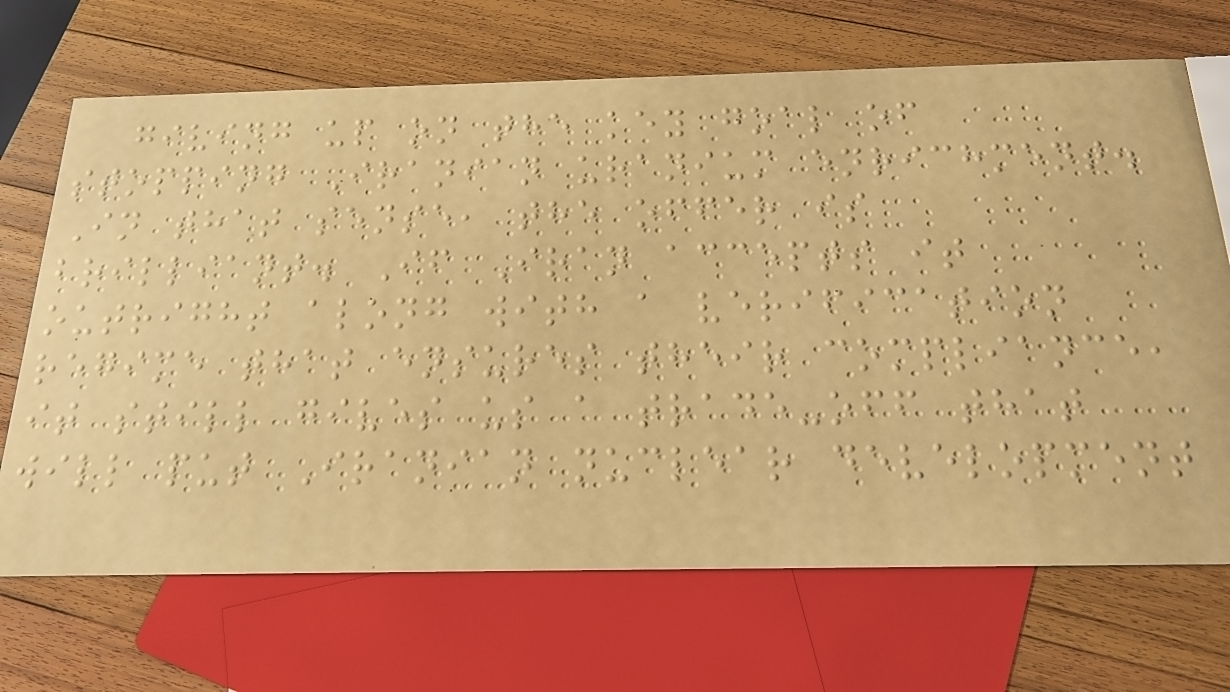giving up on the key goal of
stopping Iranian uranium enrichment.
In that sense, the offer is
brilliant. If Iran accepts it
outright along with a verification
regime that ensures their compliance,
it still gives us a trade-off that
will put Iranian nuclear development
